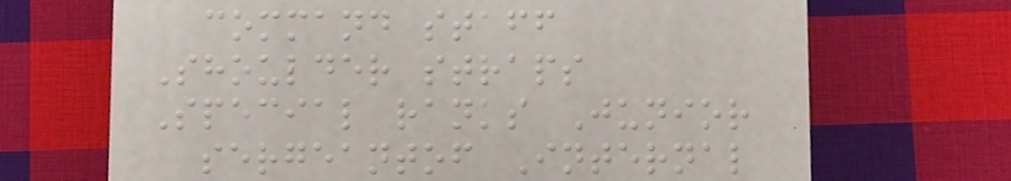command staff
Shoulder straps
Special ranks Junior
sergeantof Internal
